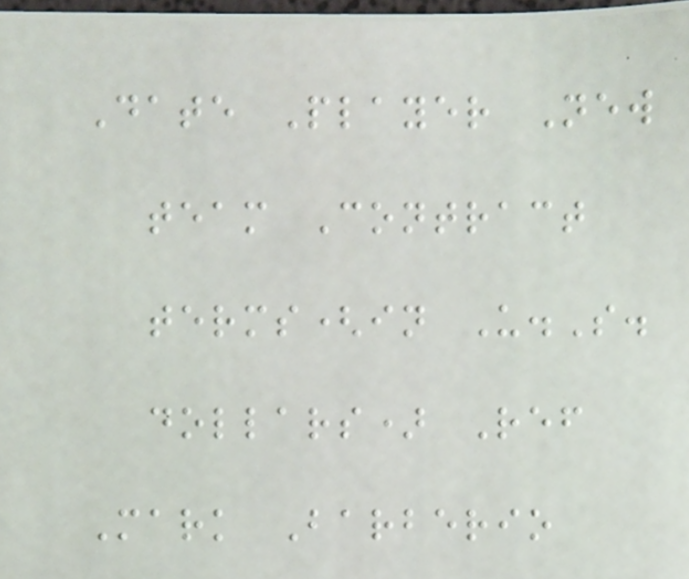Date Player New
team Contract
terms(in U.S.
dollars) Ref
Mark Barberio
